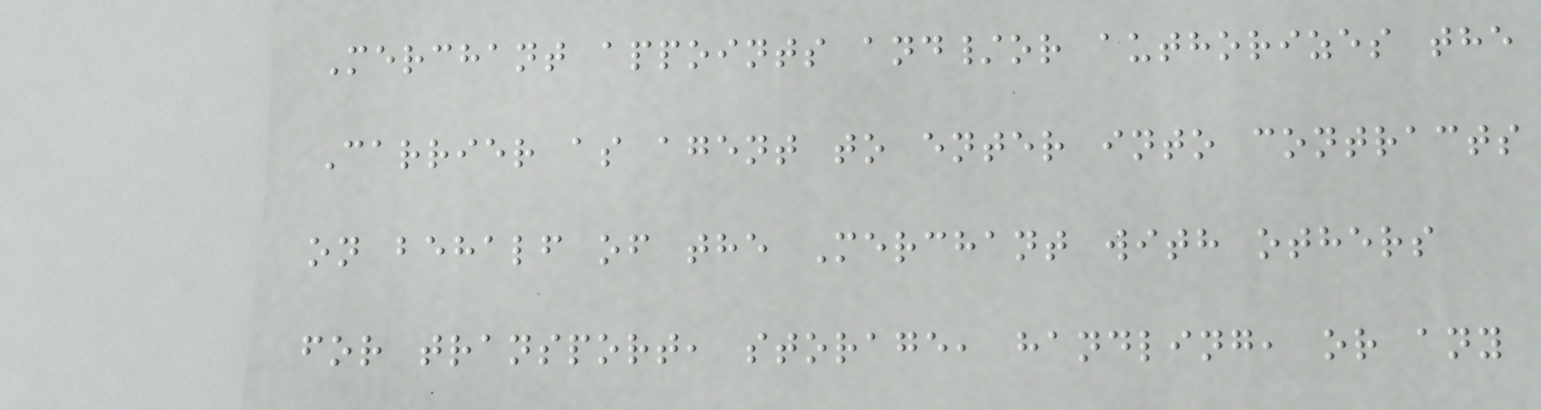Merchant appoints and/or authorizes the
Carrier as agent to enter into contracts
on behalf of the Merchant with others
for transport, storage, handling, or any
